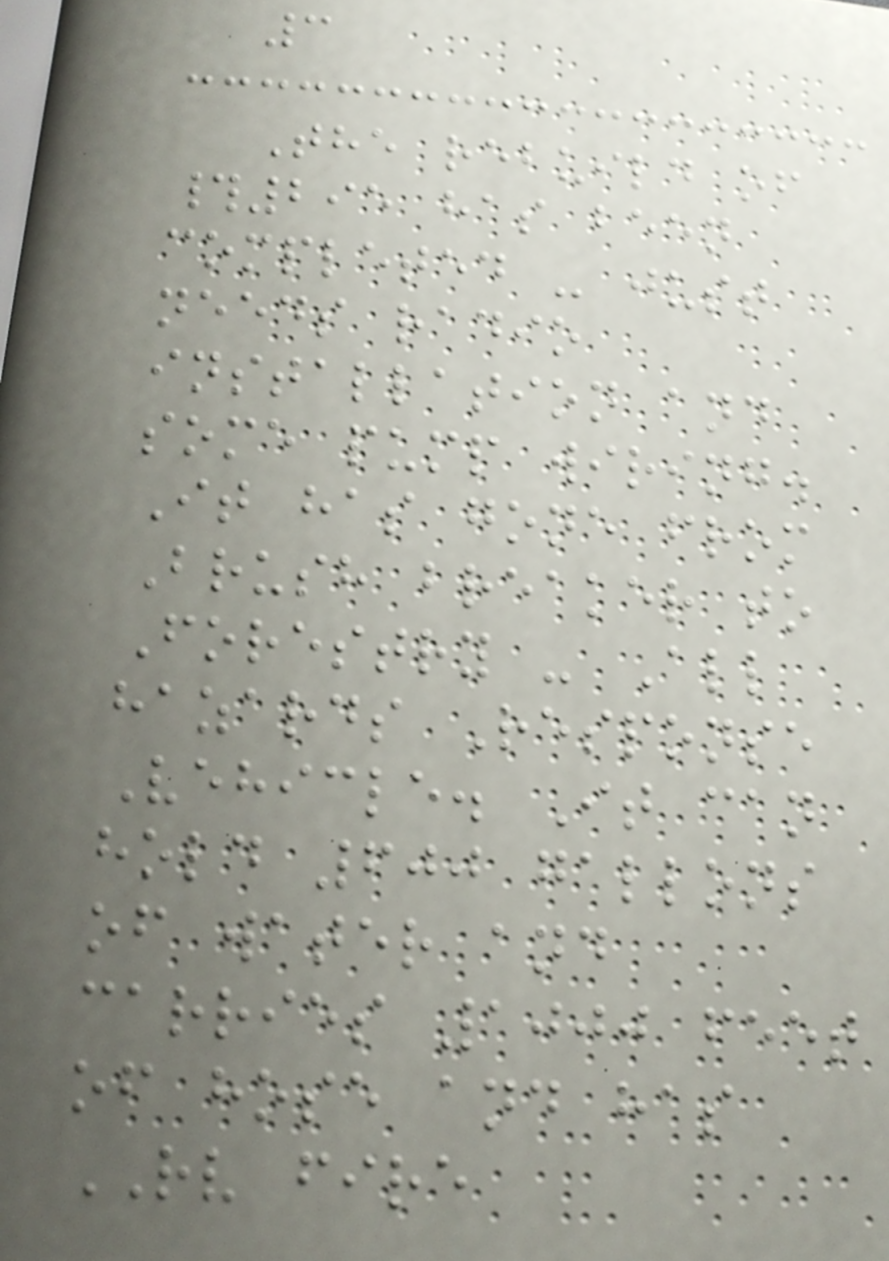3
The rebuild of
#295 has been
completed - just
needs radio
installation and
some pump wiring.
It has gone from
Brush breaker to
Forestry - All
hazards Response
Vehicle. It can
hold 600 gallons
of water and
carries 1000 feet
of hose and has
RV fire
